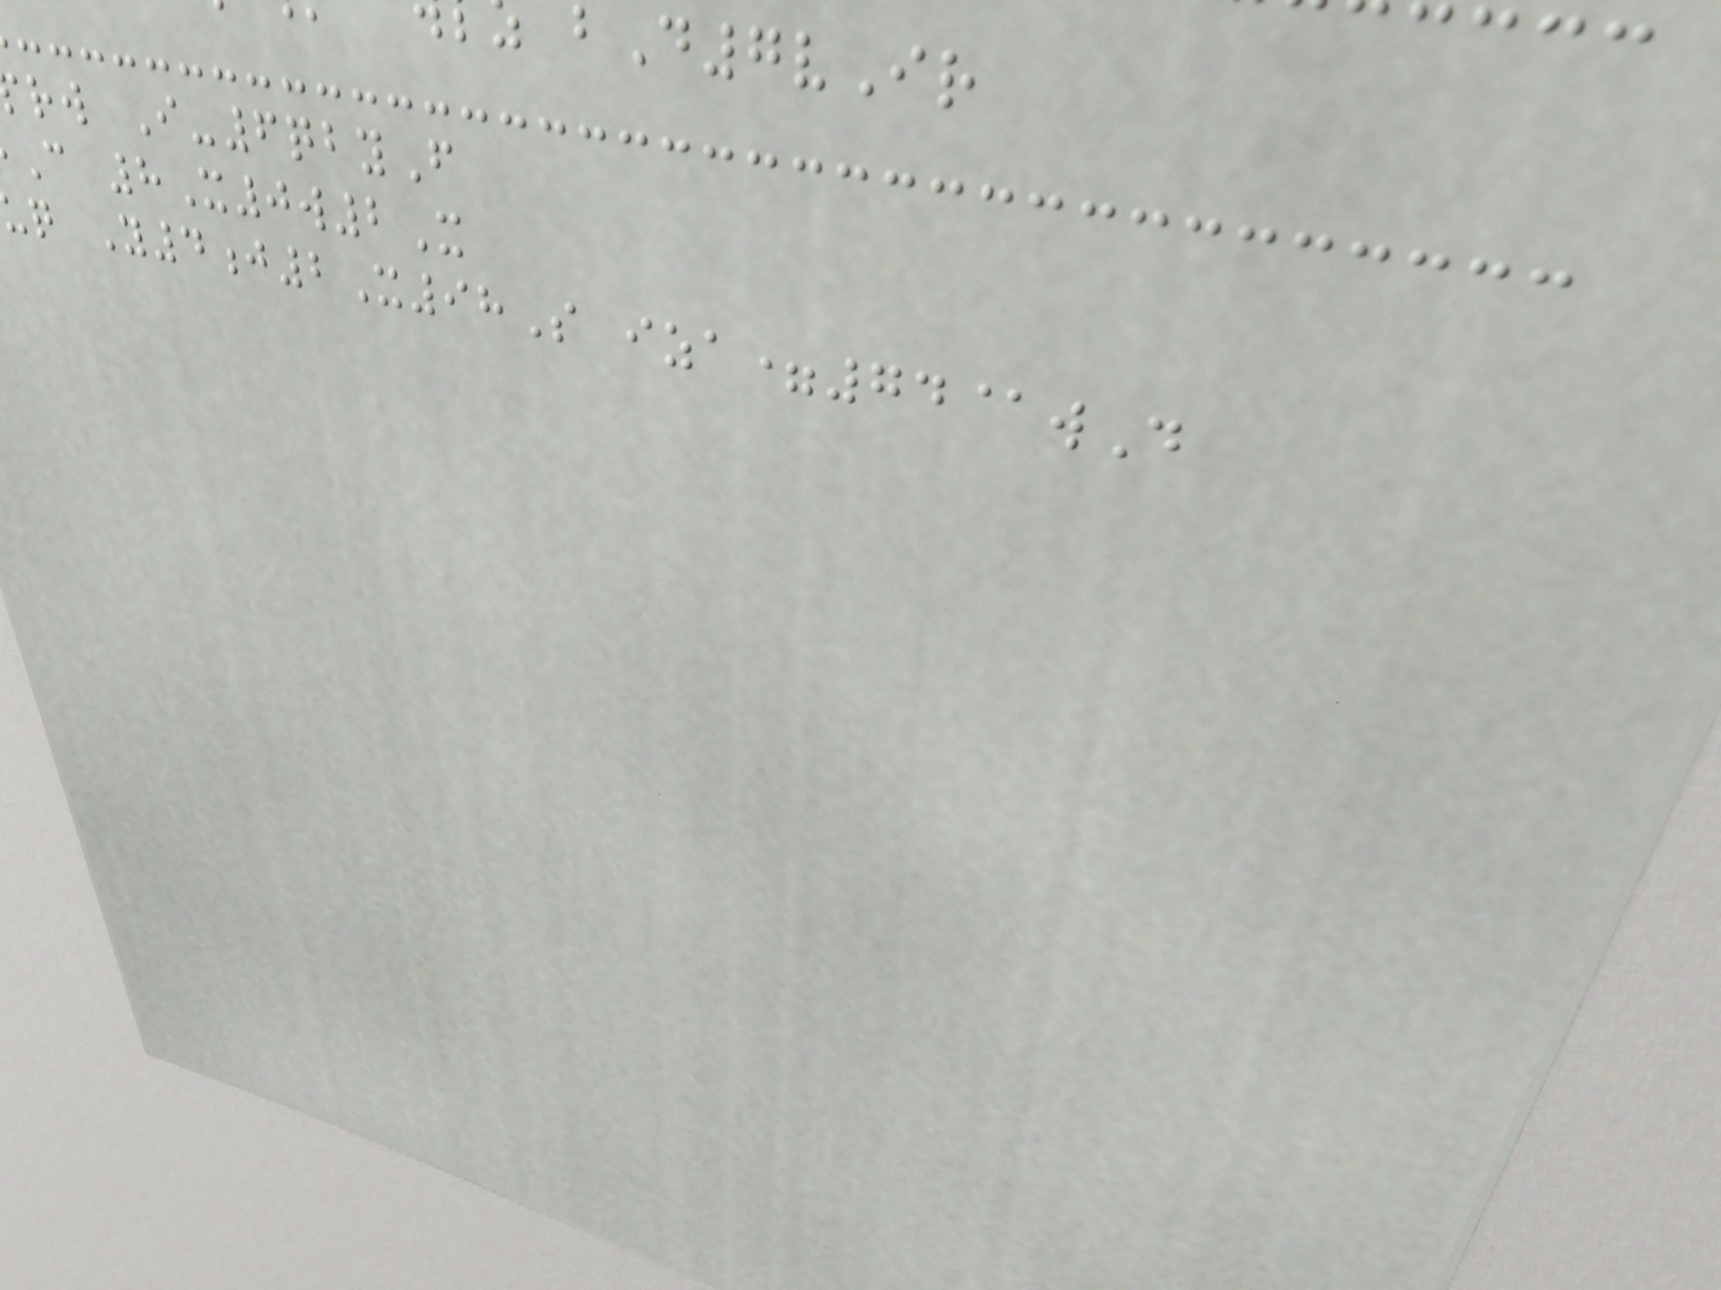bD7vIr
rw I-6qbyF
C 8X0w2X
q Y4j2X98S iza=74@wD
